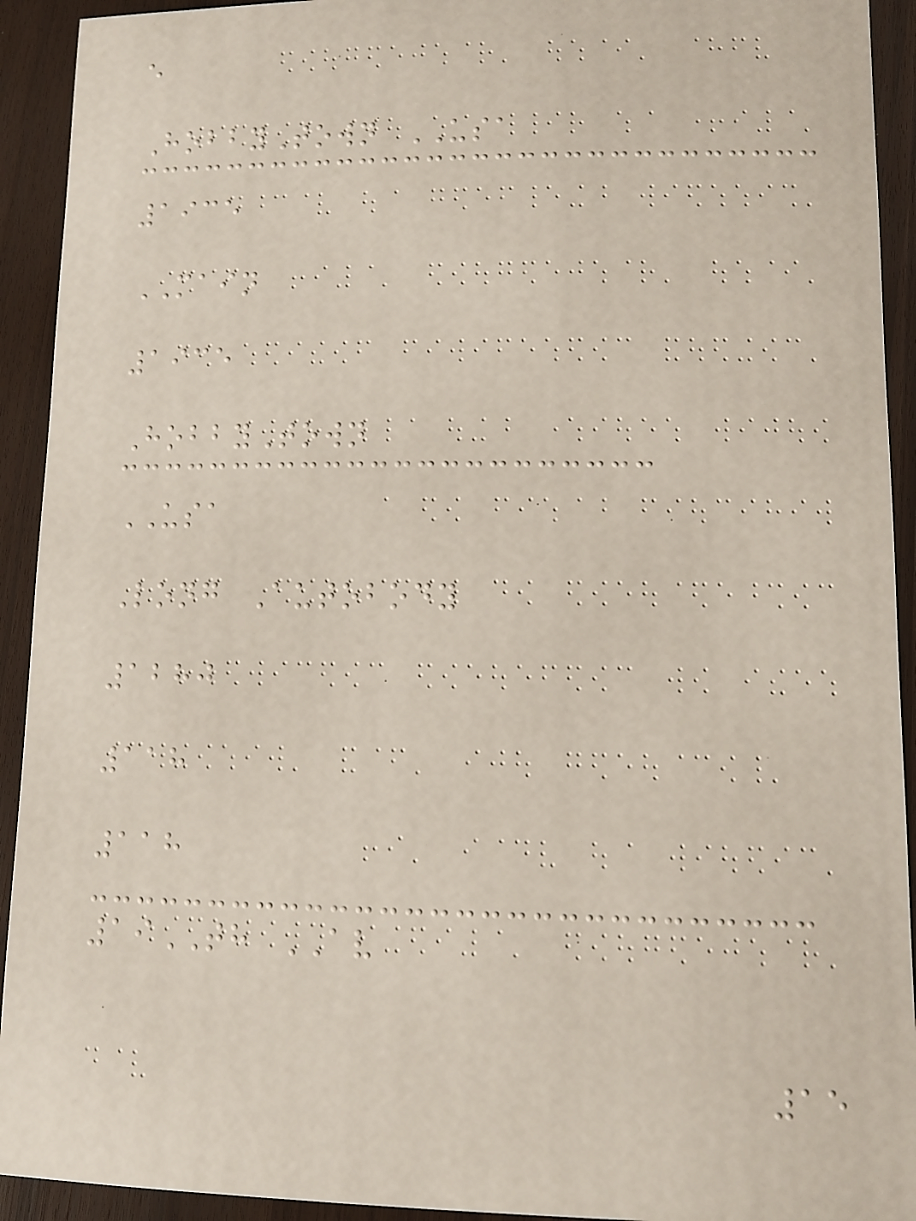e
HobbyTown USA
1935
MAIN
1935
HobbyTown
USA
Long Autobody
1280
118
118
19TH AV
15
